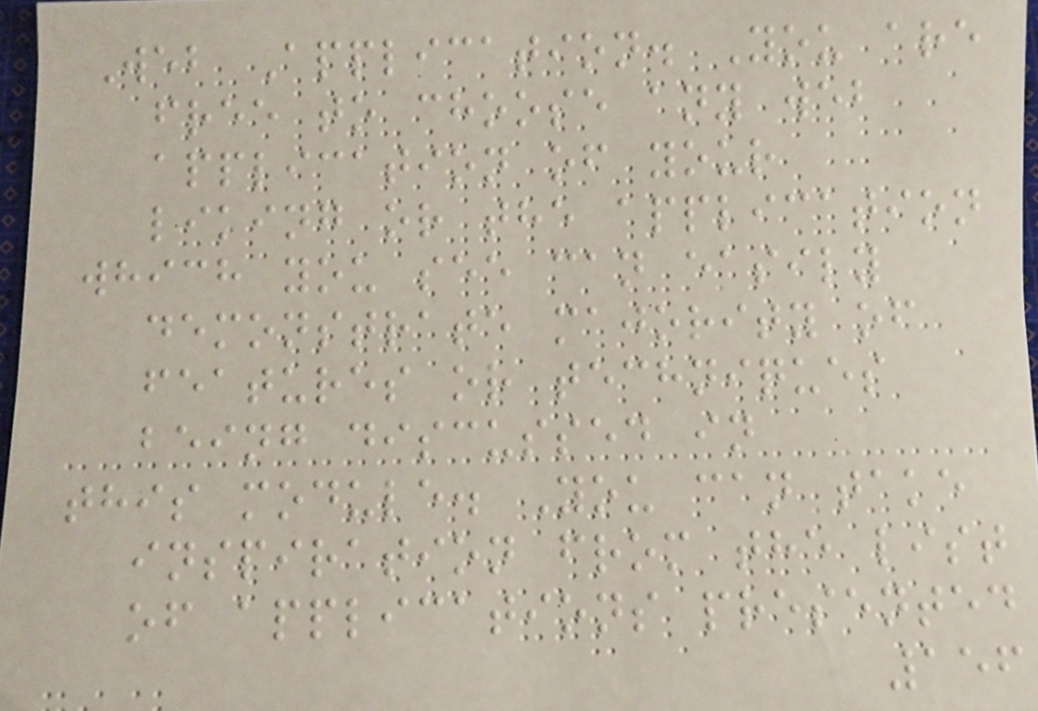Web Application. You are
free to choose any web
application of your
liking or the application
which you see can easily
demonstrate majority of
features or techniques
being discussed in
this module. You can take
inspiration from the list
of applications presented
156
